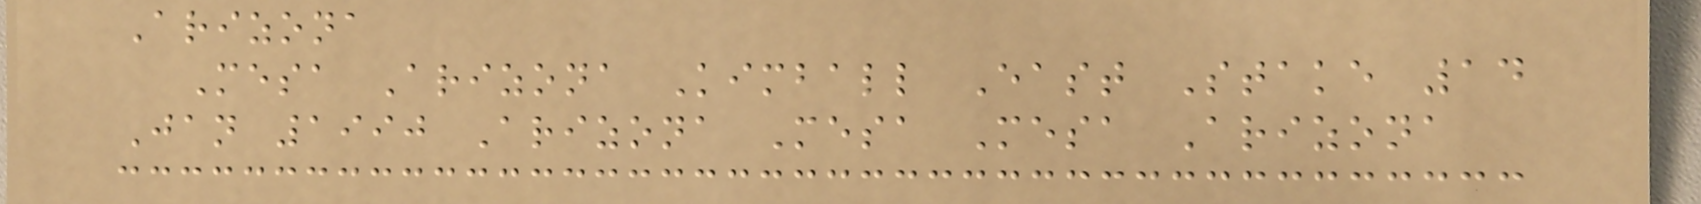Arizona
Mesa Arizona Kimball East Stake 14
Jan 1990 Arizona Mesa Mesa Arizona
